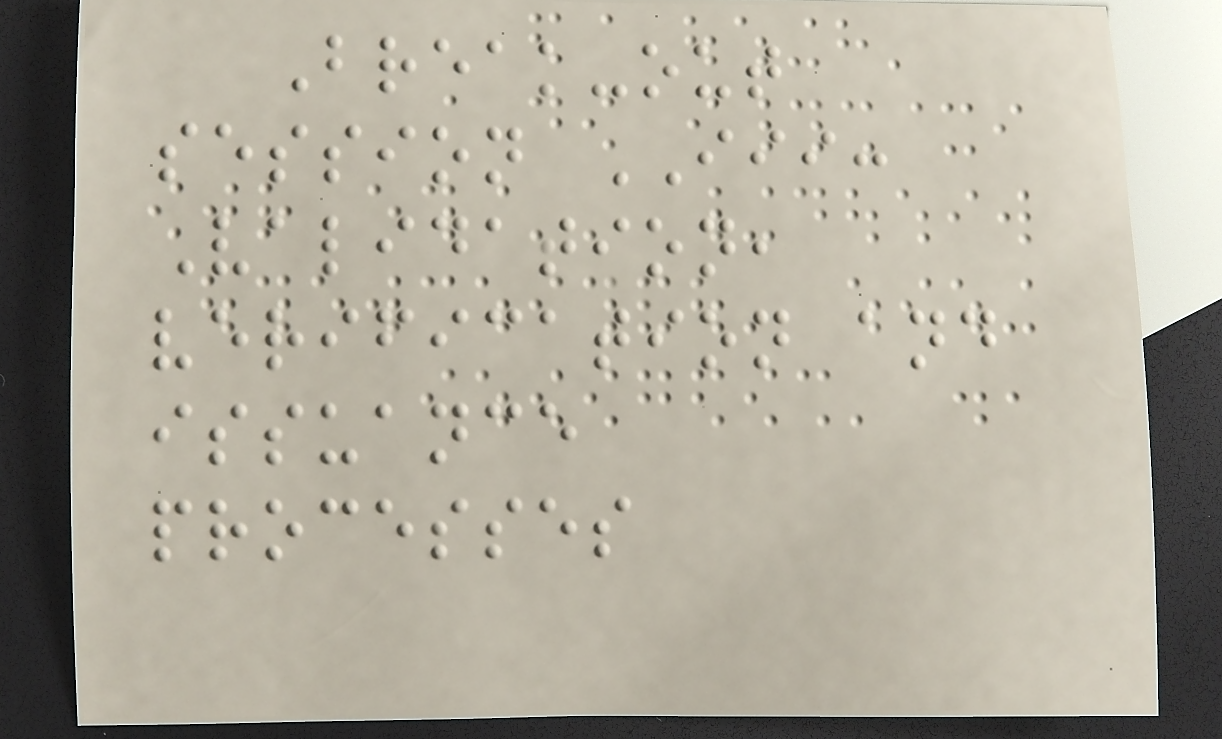Break-out
session III:
Validation,
verification and
issuance
processes
